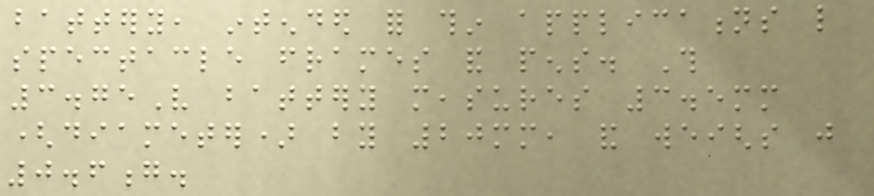battery, intended for thin applications like
spectacle frames and pens. This
3.75V battery measures 3.5mm
(diameter) by 20mm, and weighs just
0.6g.
